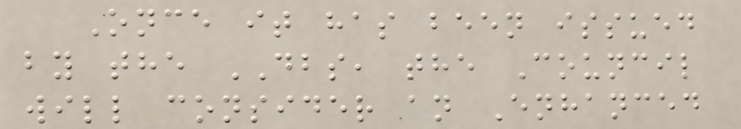Once it has been issued
by the DBS, the Council
will consider an Enhanced
